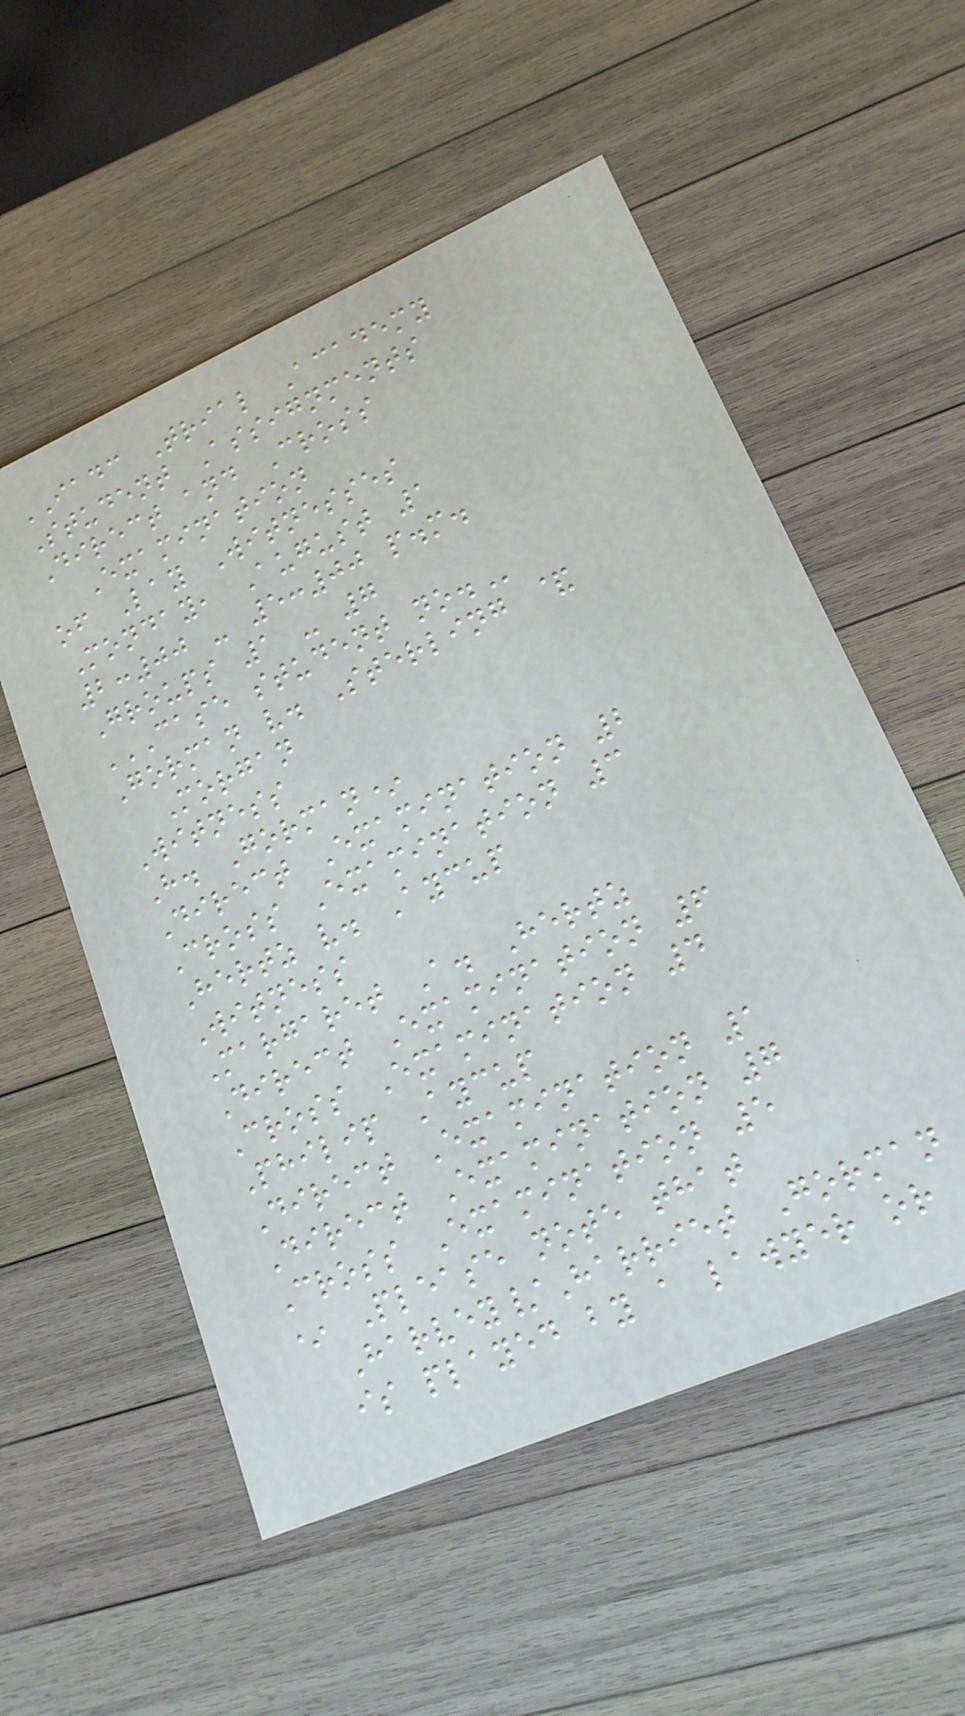IADC Trial Academy
Student Assignments
Direct and Cross
Examination
of Lay Witnesses
Monday, August 1
2:00 - 5:00 p.m.
Groups 1 - 7
CASE STUDENT NO.
Gorman v. Sterling &
Morgan
Witness
H. Gorman*
Direct Examination 2
Cross Examination 3
Hertz v. Aycup
Witness
Margaret A. Hertz
Direct Examination 6
Cross Examination 4
Philip Aycup
Direct Examination 1
Direct Examination 7
Cross Examination 5
* Please note that
Harvey/Harriet Gorman
is played by a lawyer or
